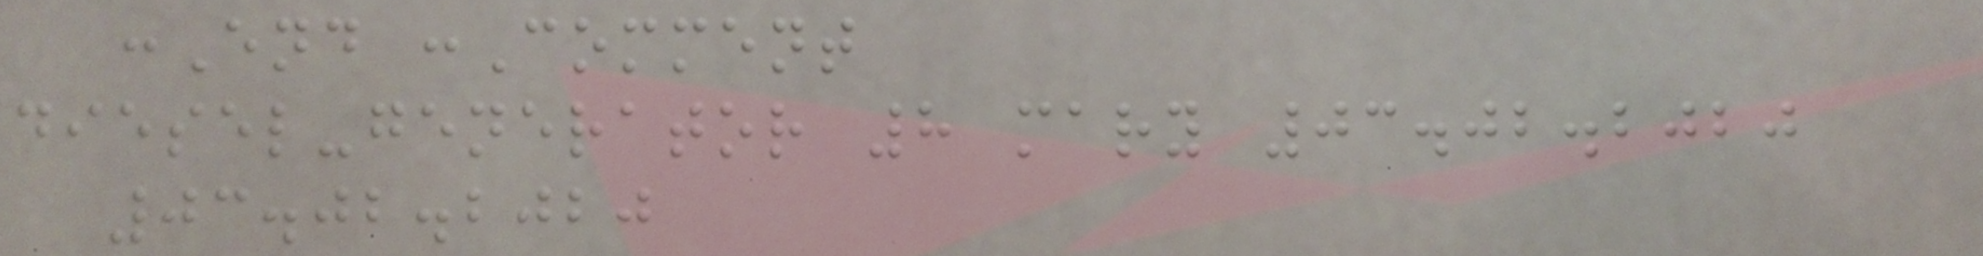:End :Comment
diesel-generator 8 mary 03.02.2020
03.02.2020
